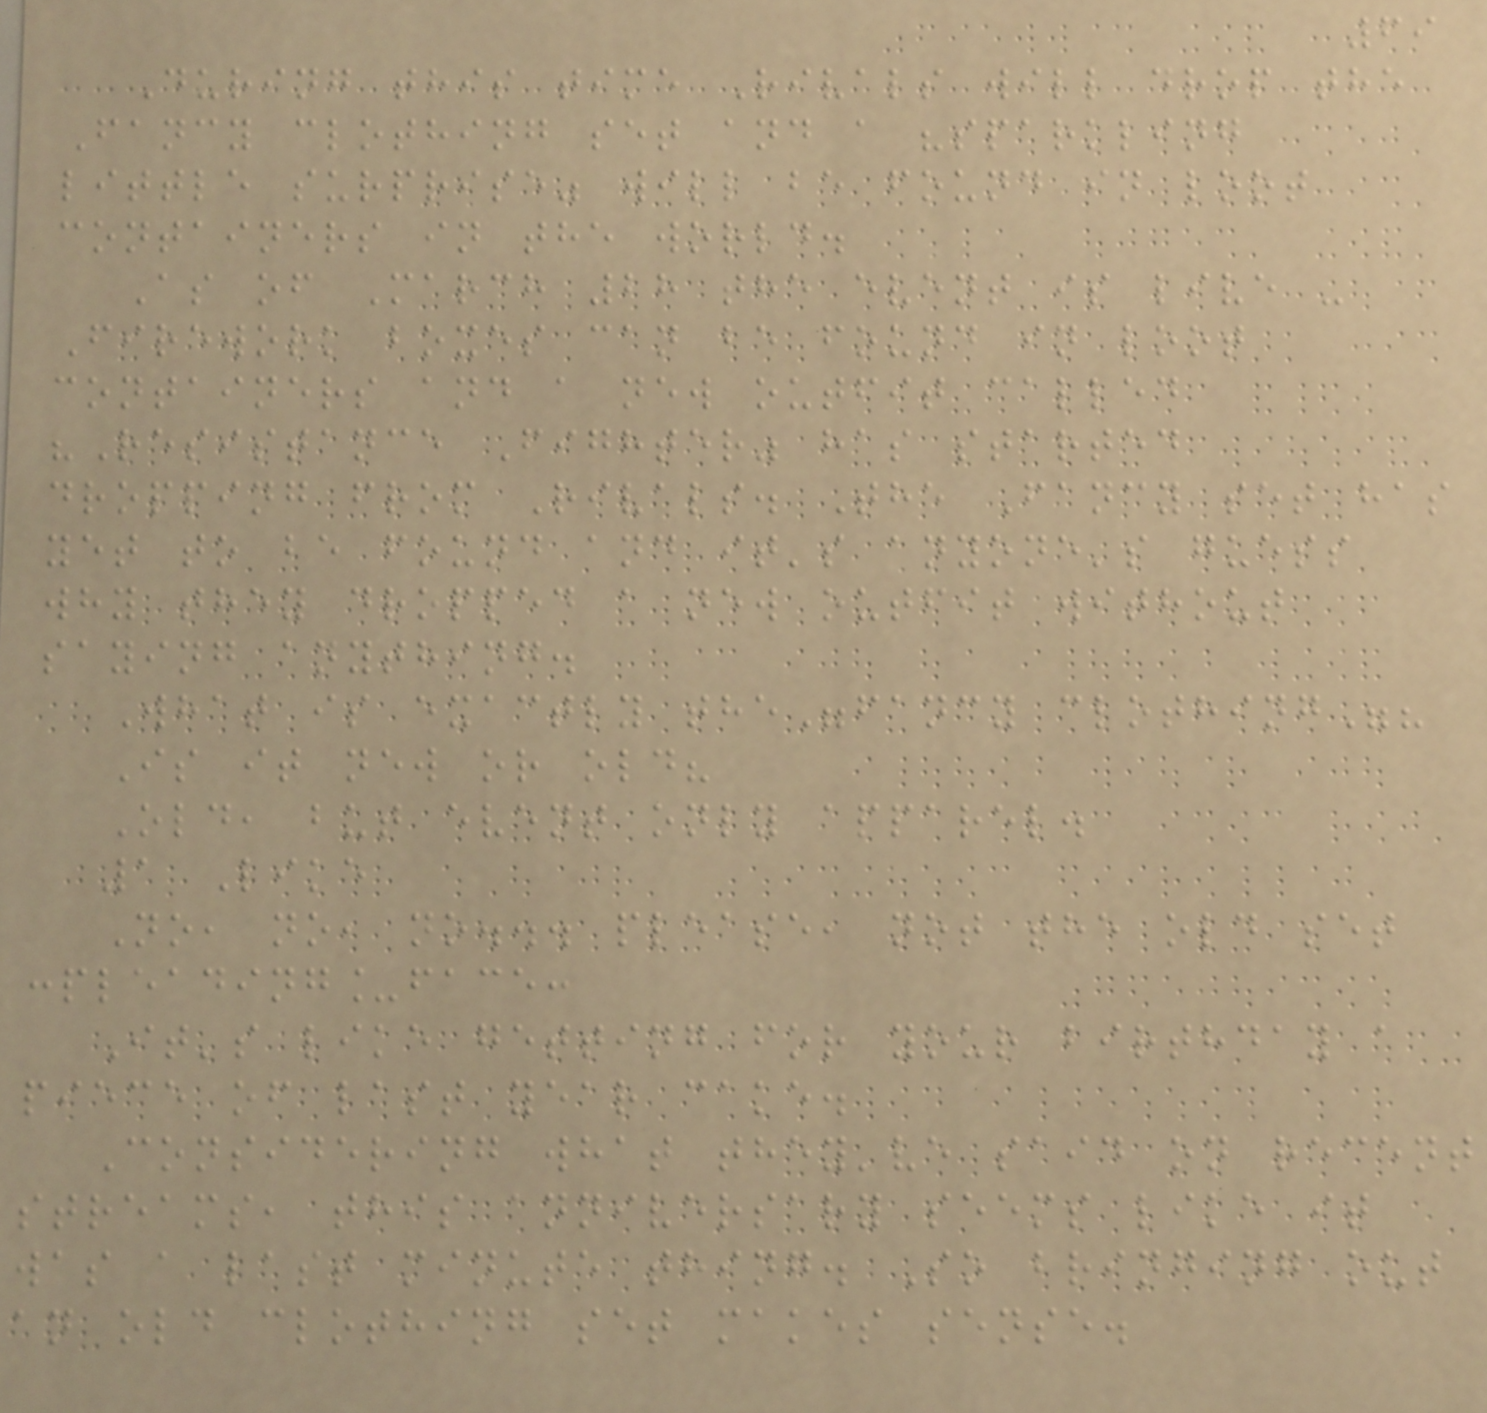69
During this time Rivals will drop the
Fancy clothing set and a "sparkling
little surprise" will be found in loot
containers in the world.
As of March 28 the event is live -
Firework boxes can be found in loot
containers and a new outfit called
"Resistance Fighter" has started
dropping from Rivals. The Fancy set has
yet to be found and it's anyone's guess
why they dropped a new outfit without
saying anything.
What is exactly the"fancy clothing"?
Is it new or old?
Old, but event only apparel.
1 Like
No, no, no... please, not the old set
:pleading_face:
It's like getting for your birthday a
piece of last year cake.
Considering what they've said on recent
streams, this anniversary seems like it
was a last minute thing. So bringing out
an old clothing set makes sense.
